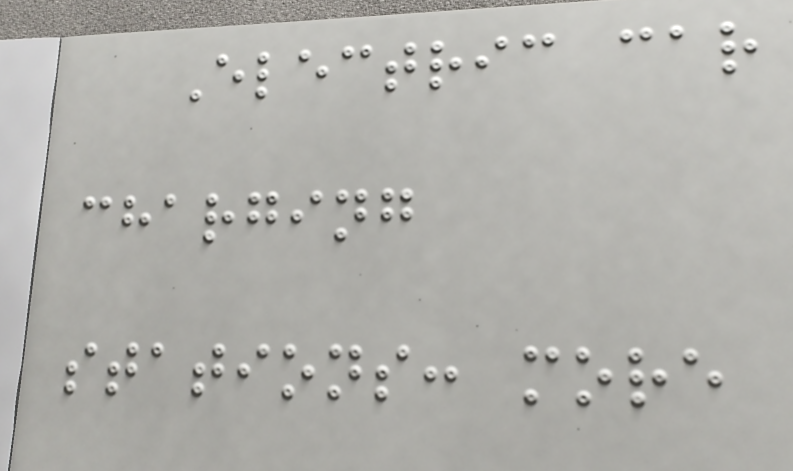Electric car
charging
stations: more
